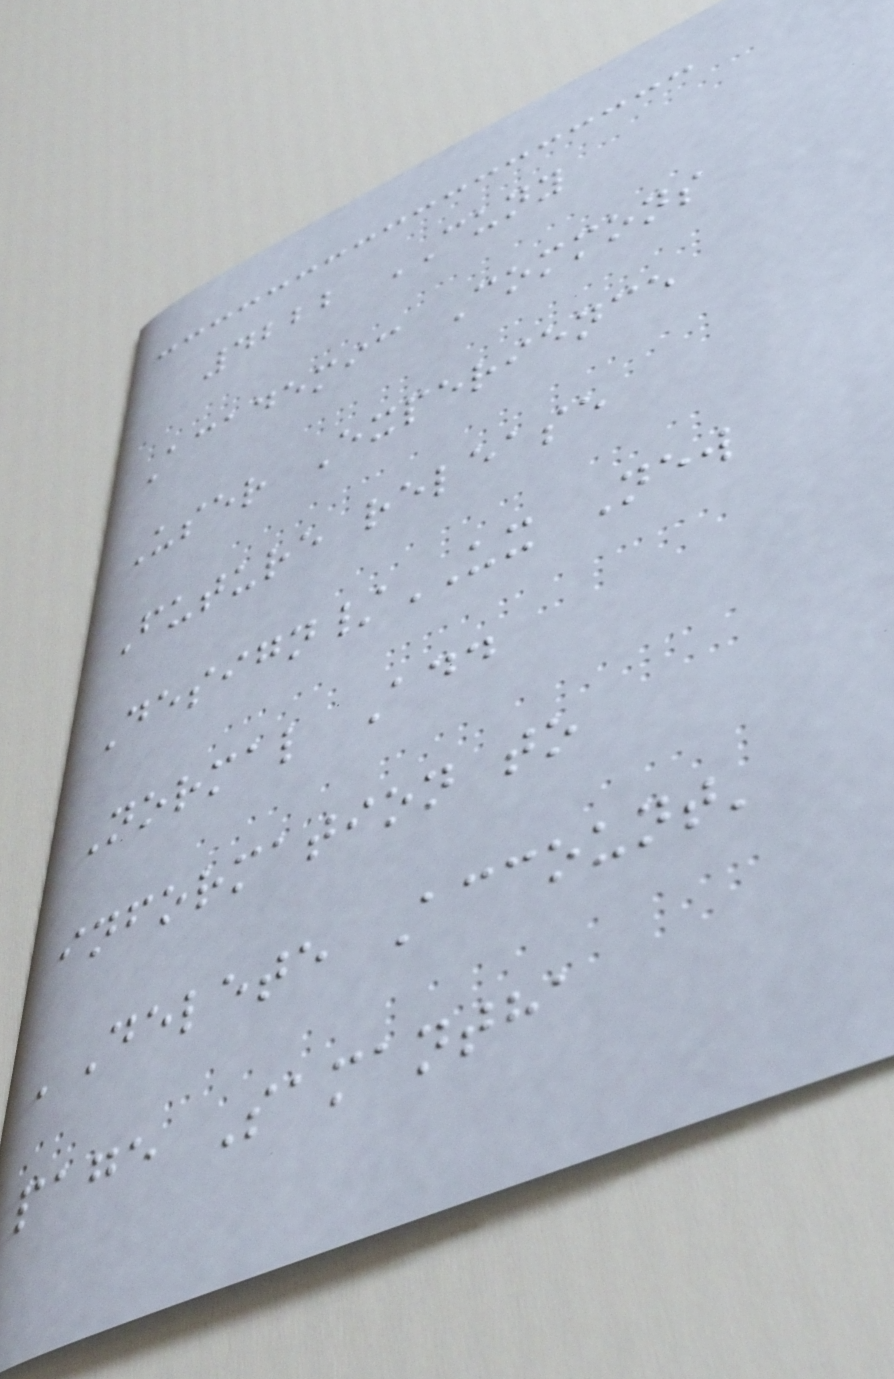4222 CUNY
Academic Commons
User Experience
Future release
Design/UX New
Normal Add
information to
'Delete Account'
page Samantha
